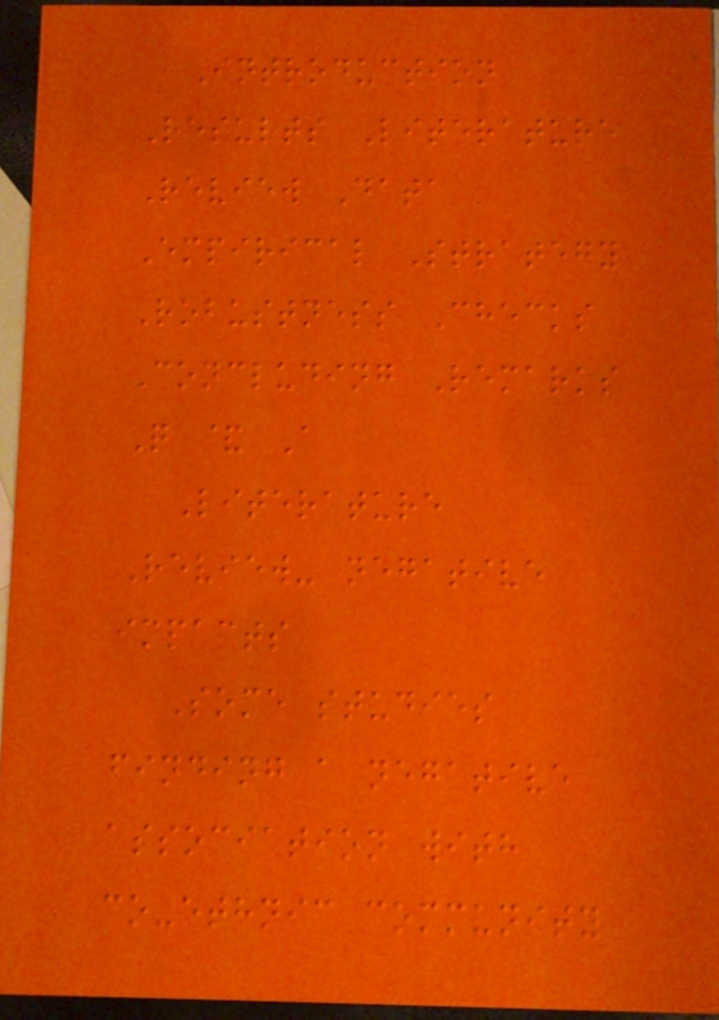Introduction
Results Literature
Review Data
Empirical Strategy
Robustness Checks
Concluding Remarks
Q & A
Literature
Review- negative
impacts
Some studies
finding a negative
association with
co-ethnic community
